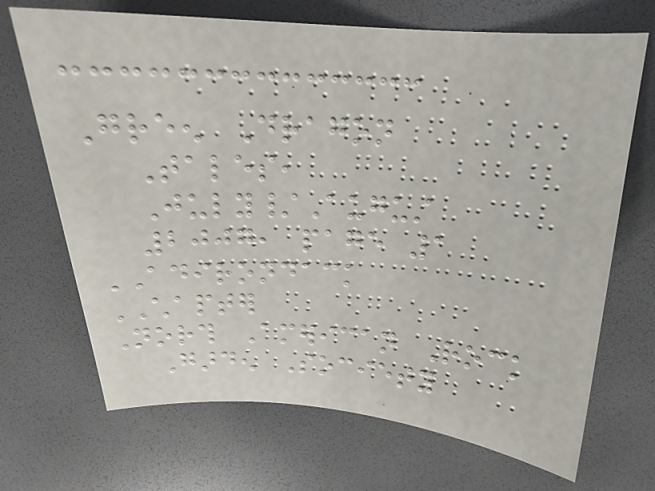Green Dragon
Tales,
July/August
2007, page 1
ADIRONDACK
CHAPTER
North American Rock
Garden Society
